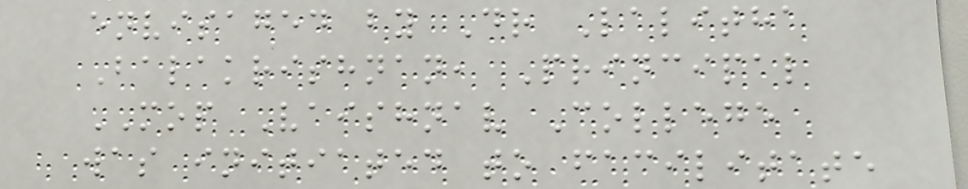envisaged by Dr Lalitha
Balakrishnan, Principal
MOP Vaishnav College
was initiated to facilitate
